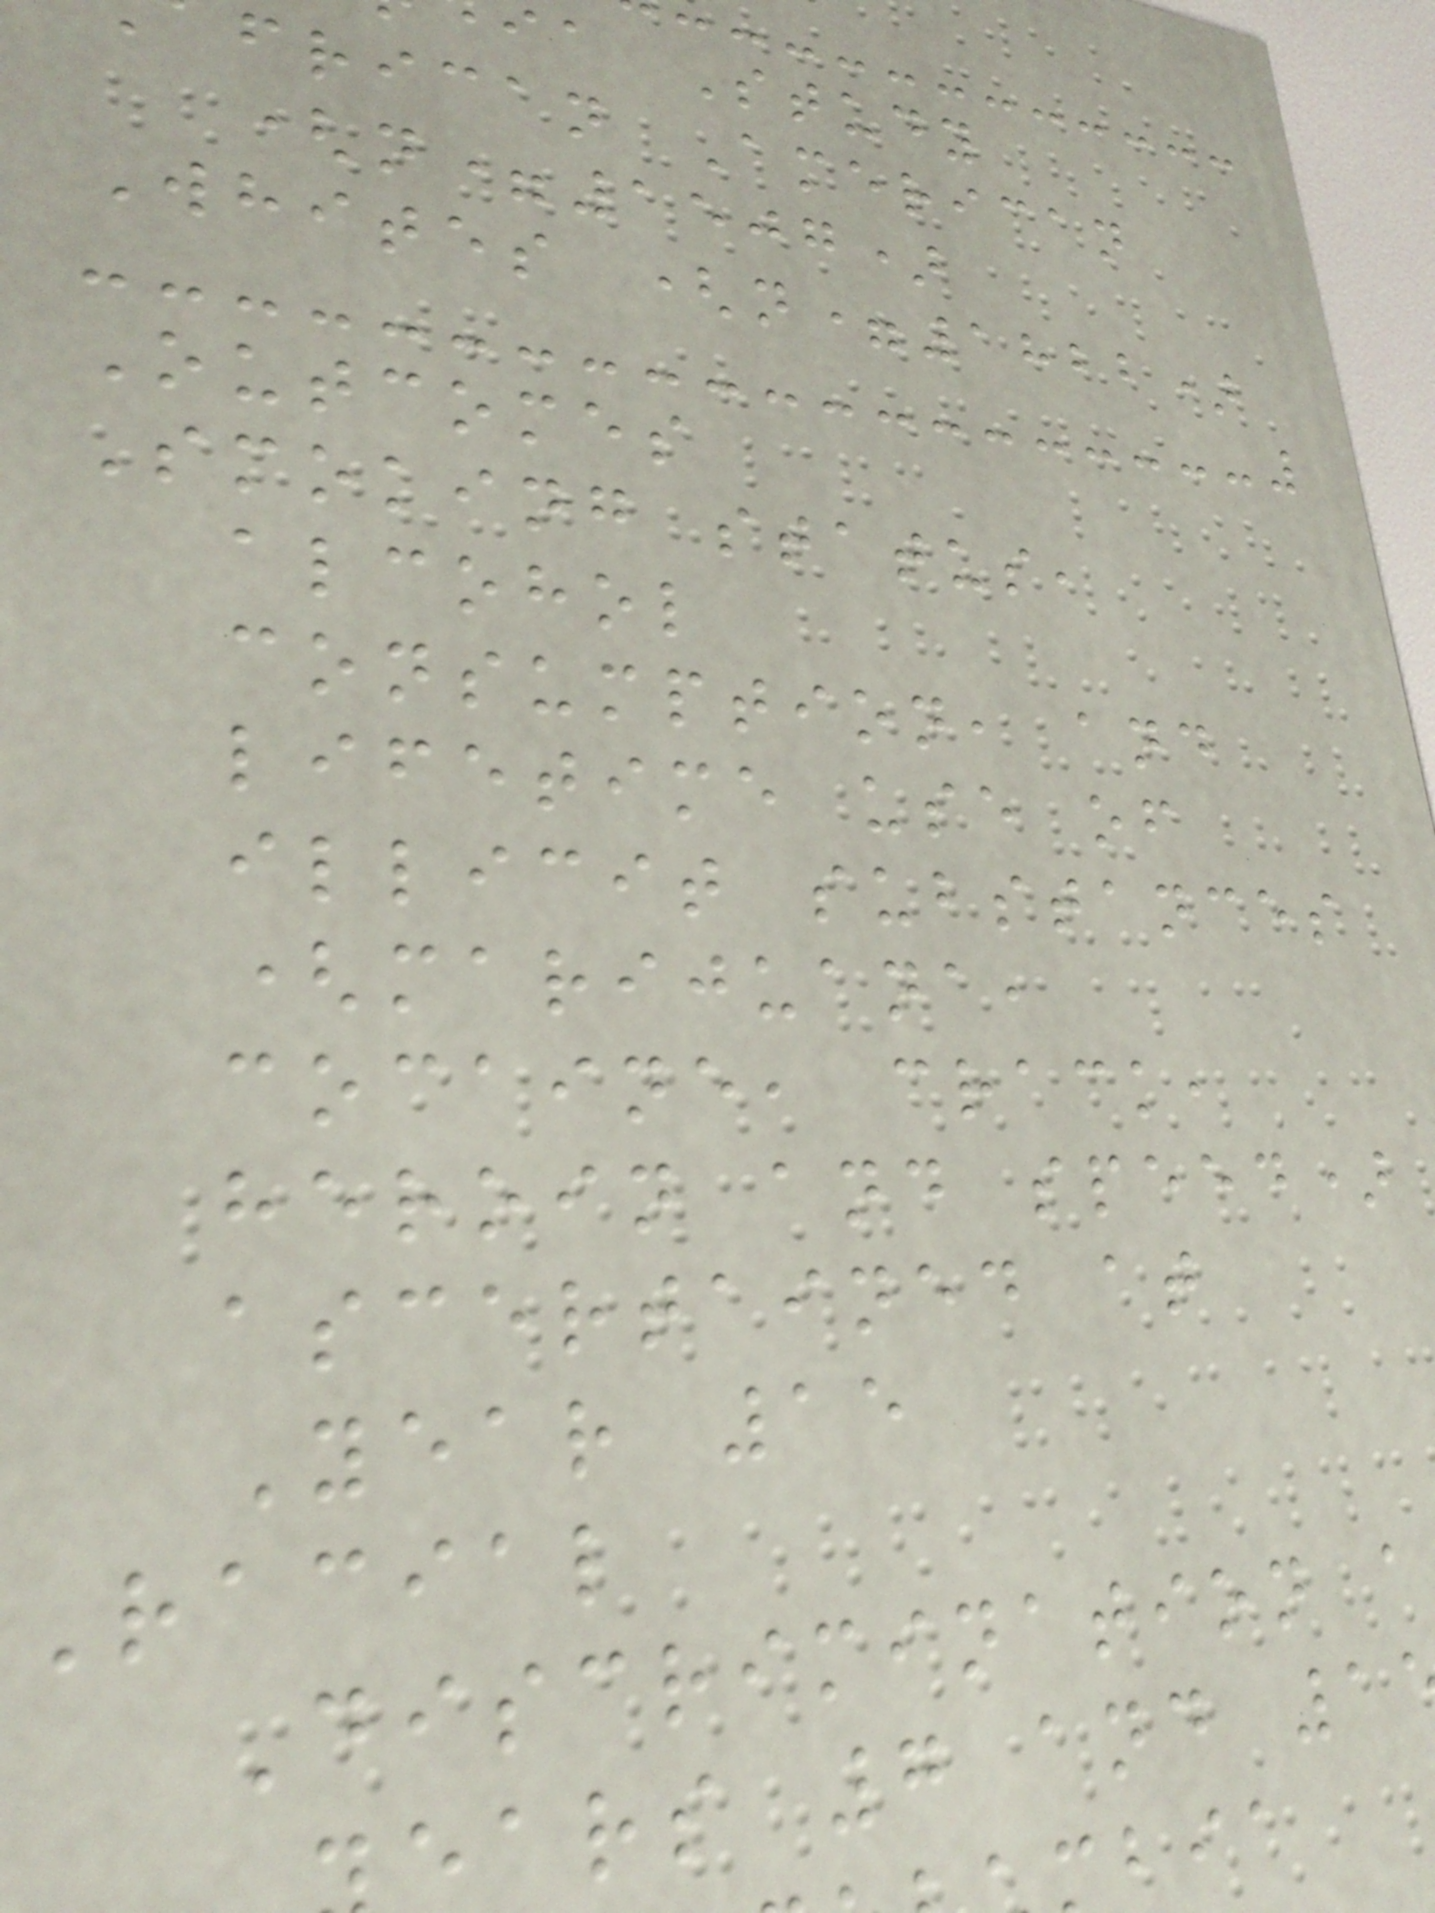ia Study
frican American
(n=1507)
Whites (n=1822)
Outcomes
Smoking status,
alcohol
consumption, and
lifetime use of
illicit substances
(marijuana,
cocaine, crack,
heroin and speed)
ascertained at
Year 15
Racial
Discrimination a
ars 7 and 1
